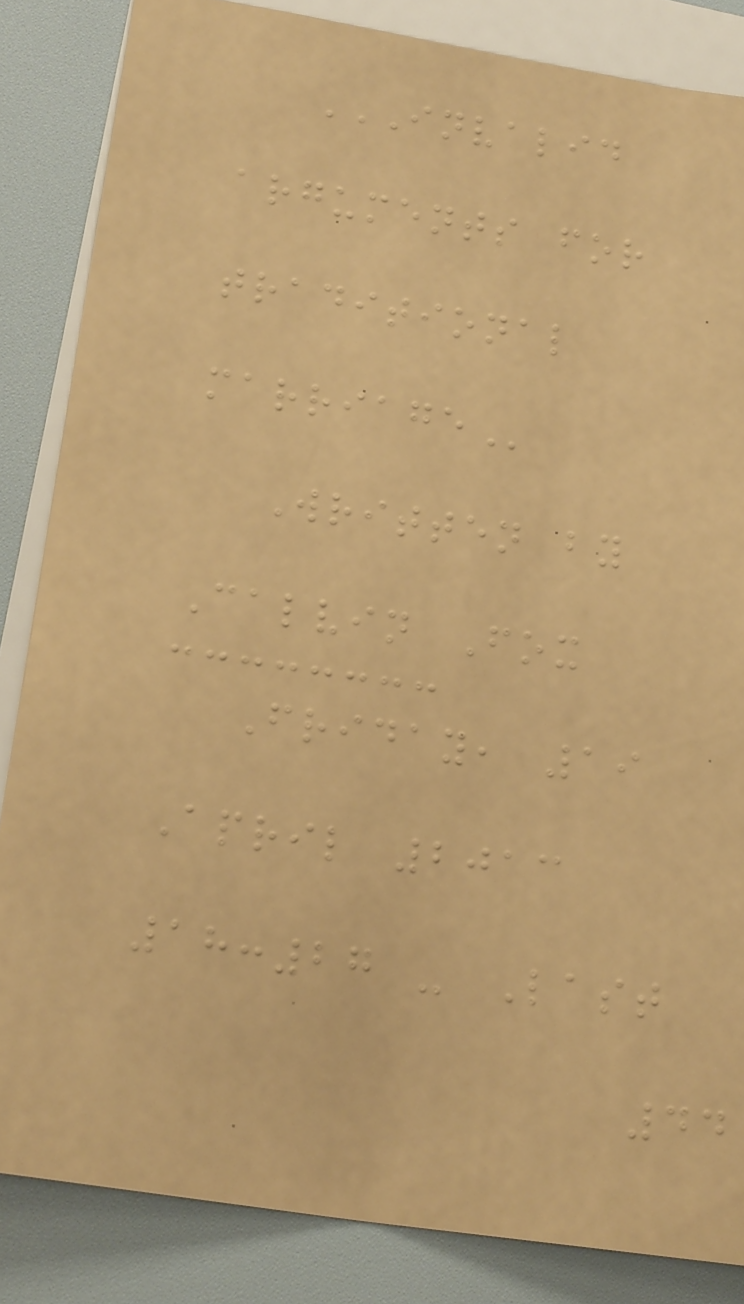INVALID
ARGUMENTS FOR
TRADITIONAL
MARRIAGE
Written by
Calvin Fox
Friday, 19
April 2013
18:27 - Last
44
